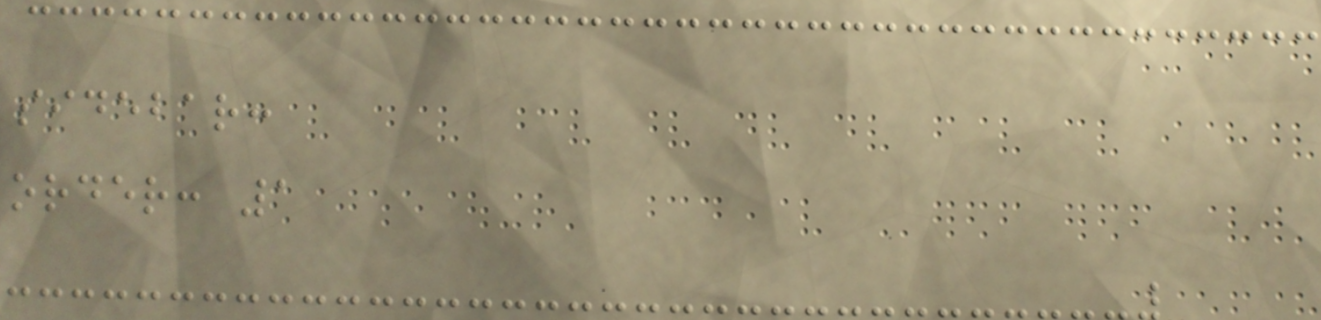sidebar:
order: 1
